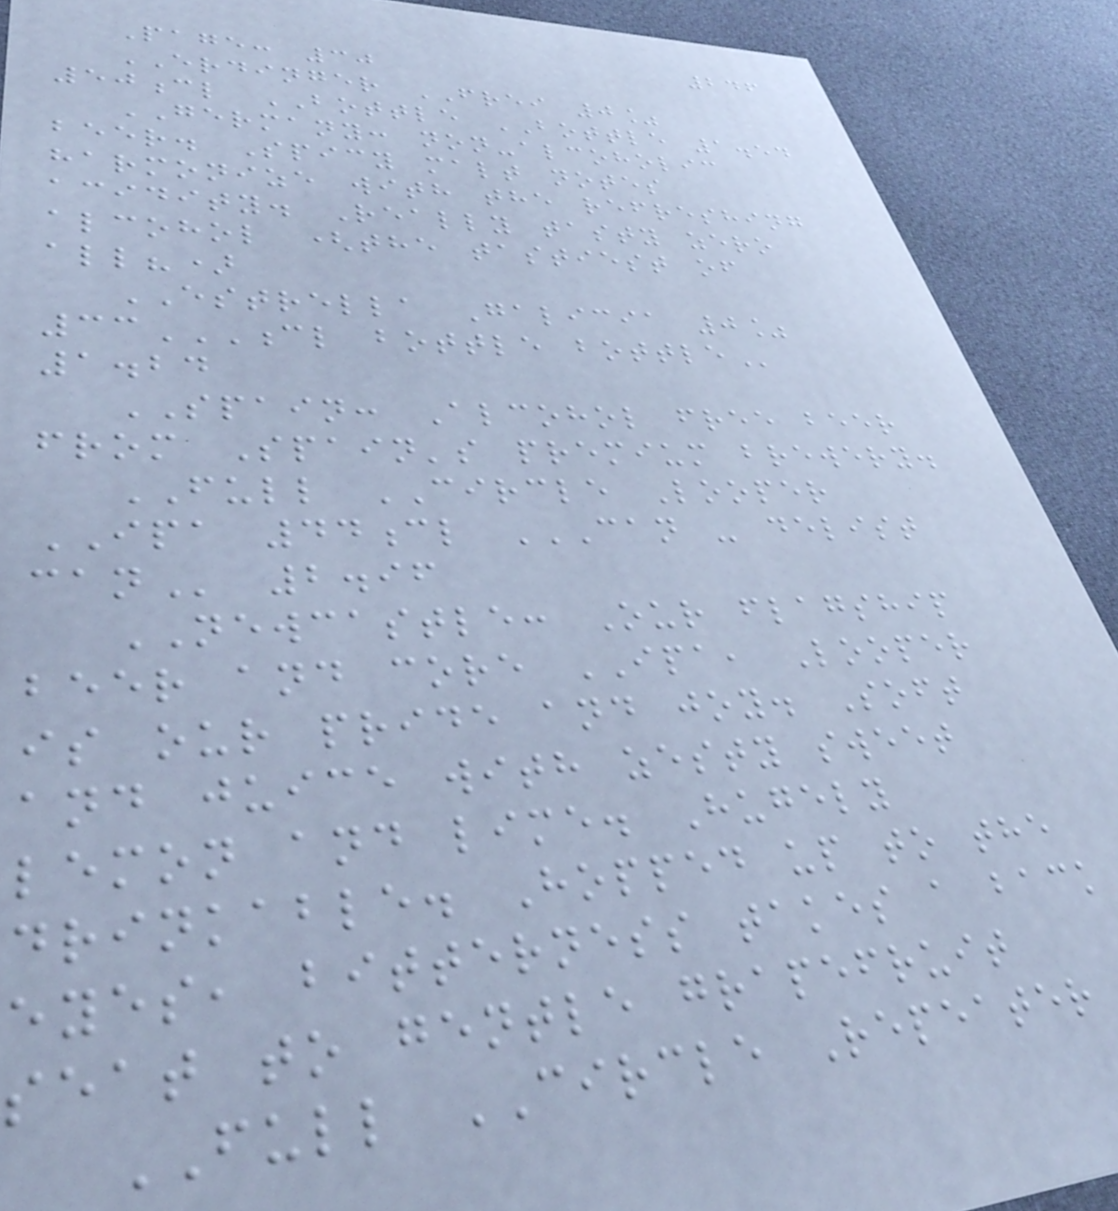246
Page: 30
ERDINGER FREI 0%
50cl BOTTLE BOTTLE 1.54
GERMANY: non-alcoholic
beer. Spicy malt notes
harmonize with the refreshing
acidity. Really tasty zero
alcohol (the tastiest of
all?)
ESTRELLA Galicia 0%
33CL BOTTLE BOTTLE
1.24
SPAIN: Alcohol free beer
from Spain's premium brewery.
FULL CIRCLE Looper
IPA 44cl CAN - DELIST
CAN 2.96
NEWCASTLE: Our flagship
beer and core IPA, Looper
is our pride and joy. Soft
and juice with zesty sweet
lemon and lime. Hugely
drinkable. Hopped up to the
eyes, bitterness takes a back
seat to gentle grapefruit
FULL CIRCLE Repeater
